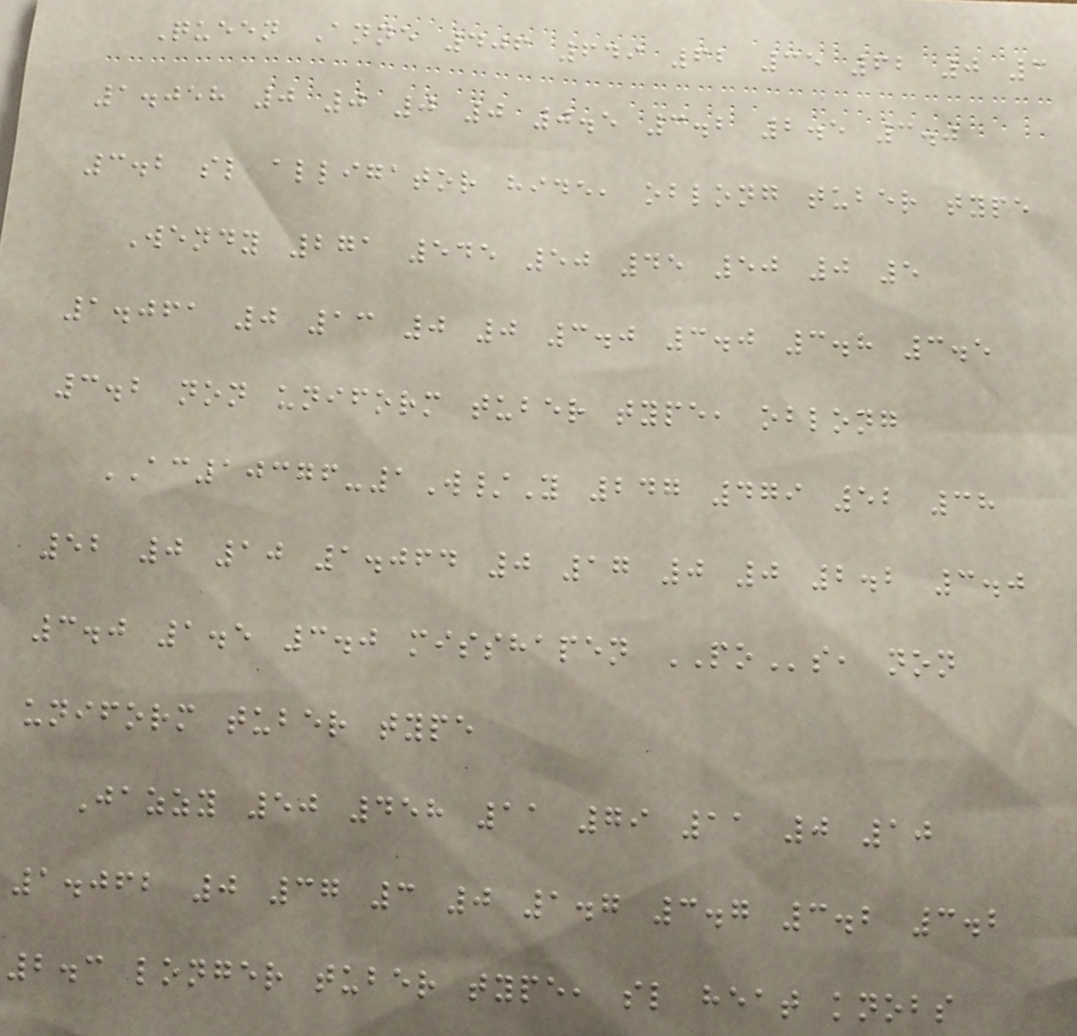Queen Anne 406 649 62 35 62 0 3
1.058 0 0 0 0 0.5 3.2 2.5 3.0
3.2 sl alligator hide, oblong tuber type
Wendy 271 545 50 45 50 0 5
1.061 0 13 0 0 3.0 3.0 3.8 3.5
3.2 non uniform tuber type, oblong
AC10376-1W/Y 247 479 52 38
52 0 10 1.064 0 17 0 0 2.2 3.0
3.0 1.5 3.0 misshapen POs, non
uniform tuber type
Jazzy 50 458 11 79 11 0 10
1.062 0 37 3 0 1.7 3.7 3.2 3.2
2.3 longer tuber type, sl heat knobs
